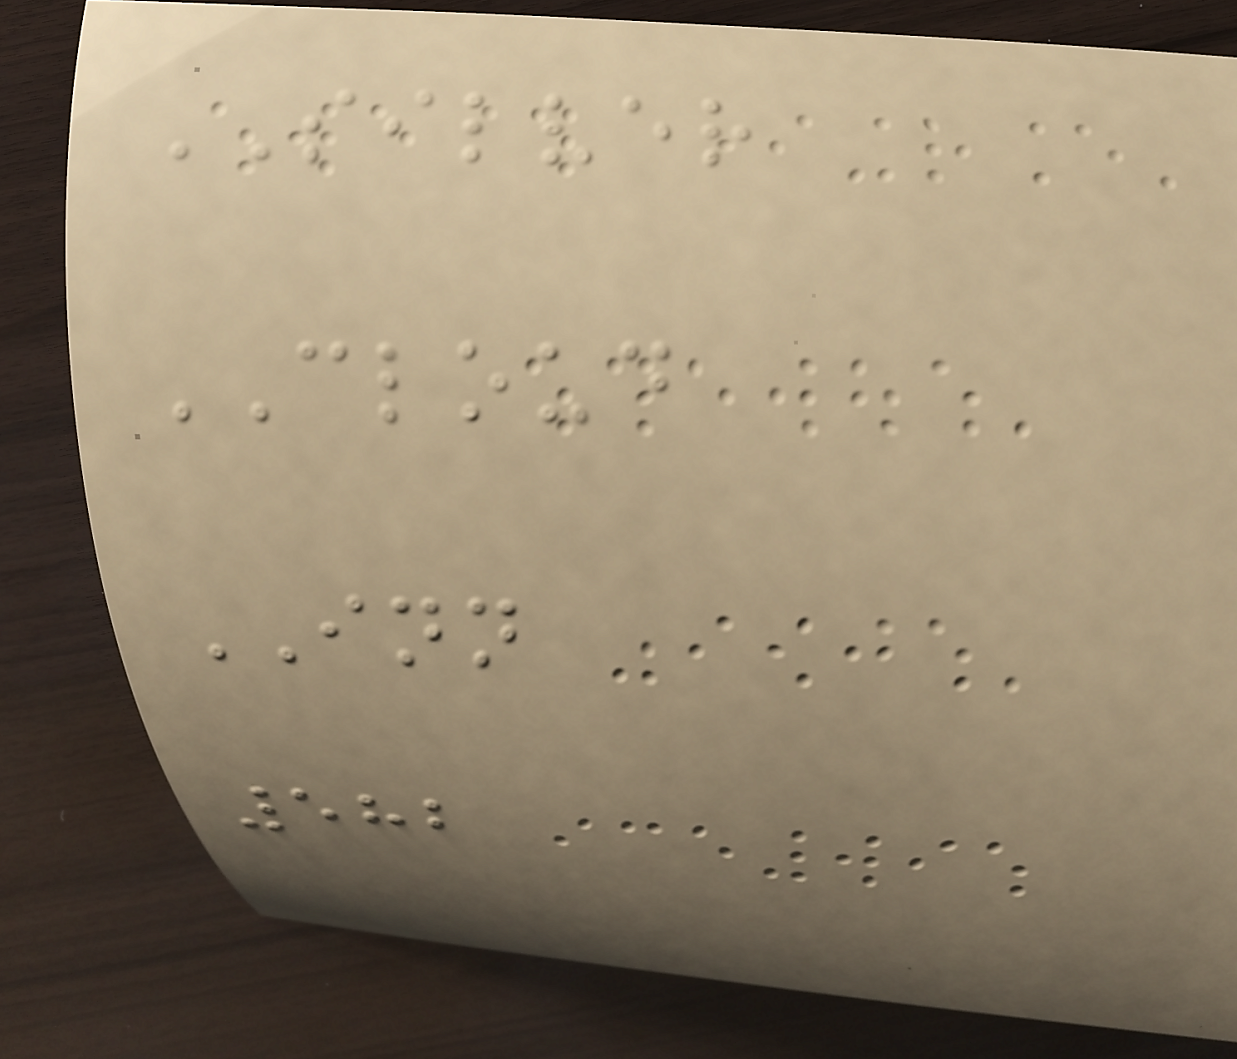SILVER
CLOUD
INN
582
